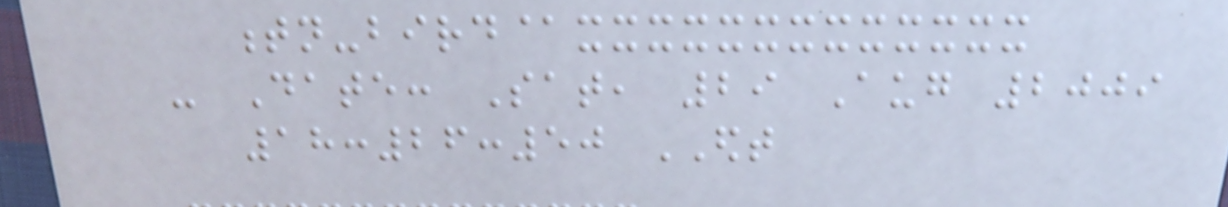tn-bird@xxxxxxxxxxxxx
- Date: Sat, 29 Aug 2009
18:26:50 EDT
